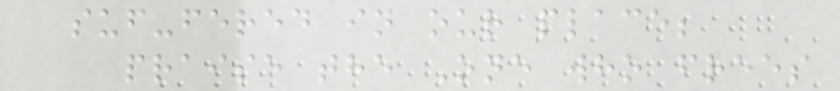suf-fered in our place;
praise the One who frees
